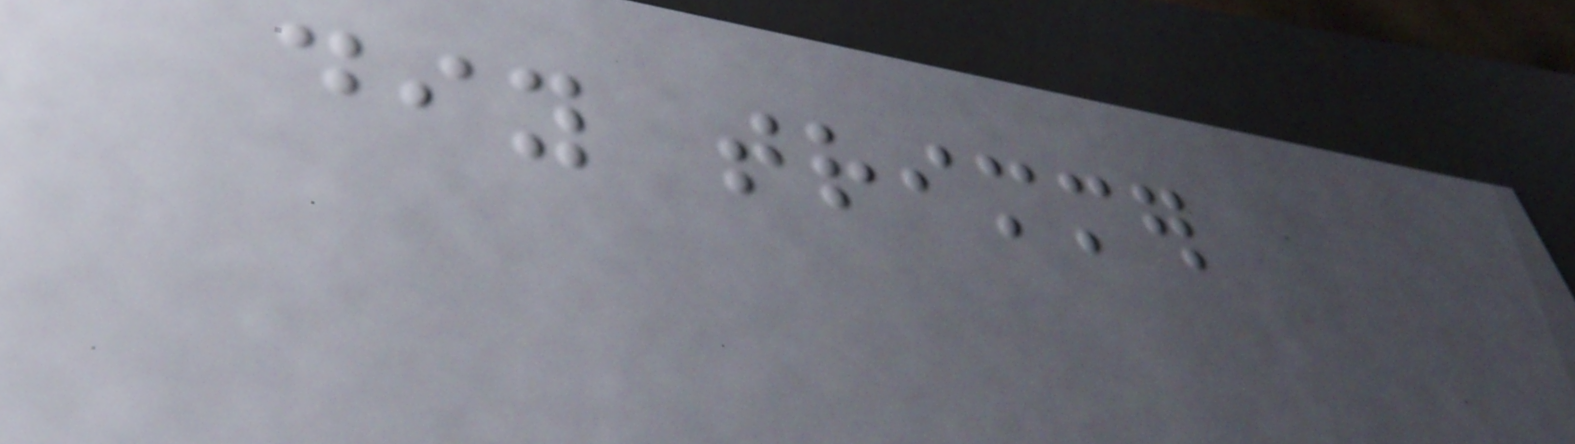diy trimmer
